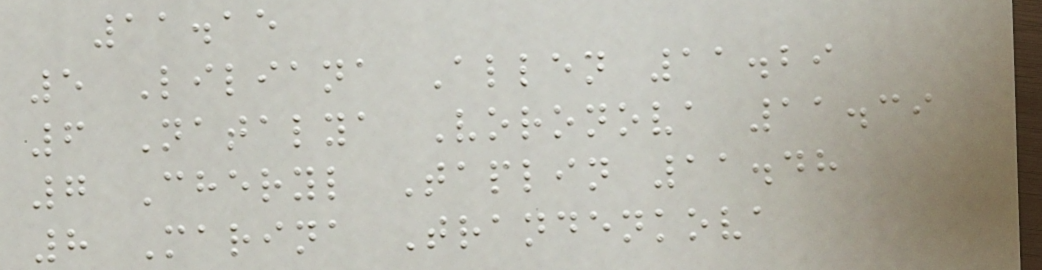11.15
5 Liliana Allen 11.29
6 Natalya Voronova 11.39
7 Cheryl Taplin 11.48
8 Marina Trandenkova
